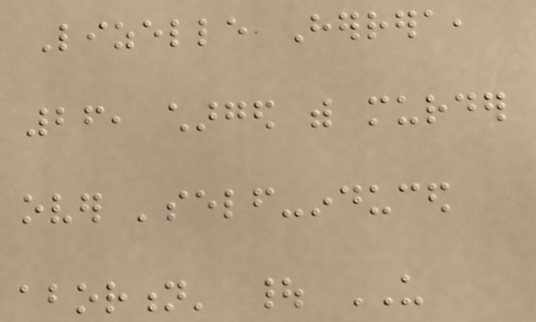Lizelle Herrera,
26, charged with murder
over 'self-induced
abortion' | US
